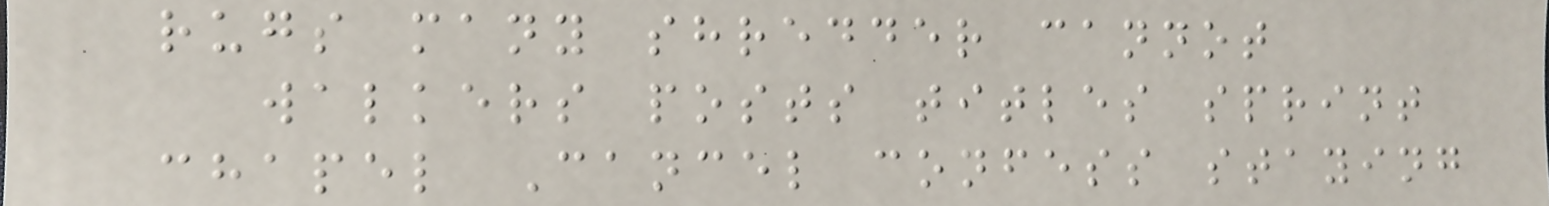rugs many shredder cannot
walkers posts titles sprint
chapel Cancel confess staying
